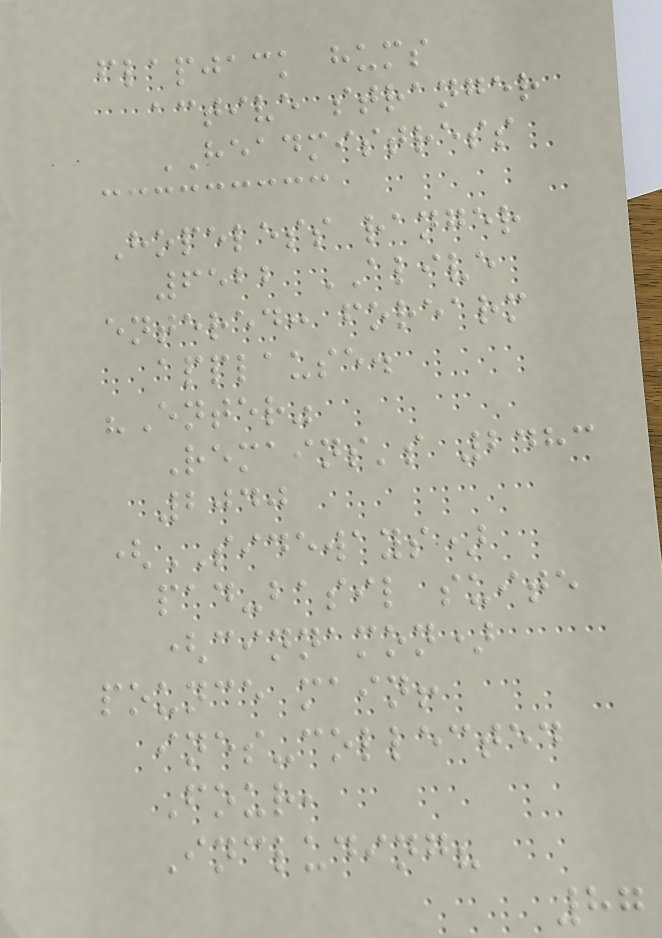flapjack hums
active stranger
HEADMISTRESS
Hopeless ranger
6522 ALIVE
entered: forearm
applause.
"Enter"
Remains's 2483
2040
(SIDEWAYS)
pad-basil suite
(cinnamon)
pounce main!
ines-collected
Four,
Including?
87
